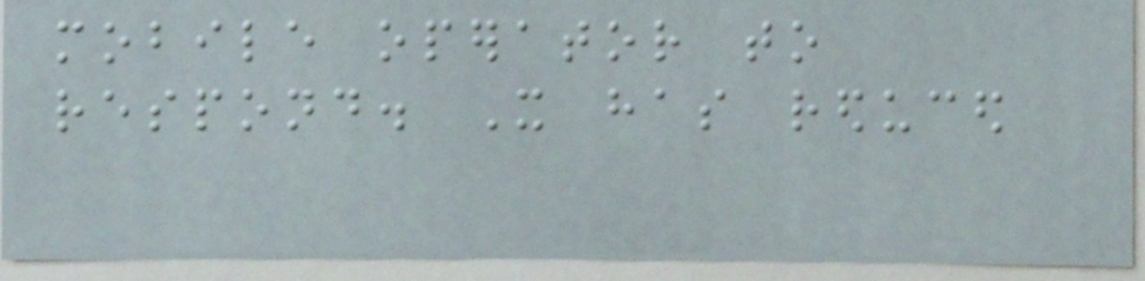mobile operator to
respond. It has reduced
